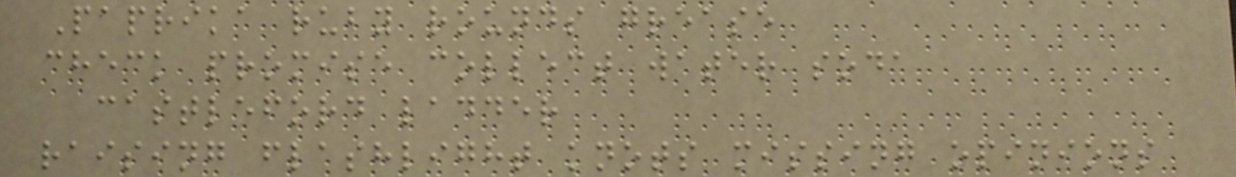Paprika ruby rounds grease
check promise collect water soda
castleford ladder
raising flashlight knots missing opinions
